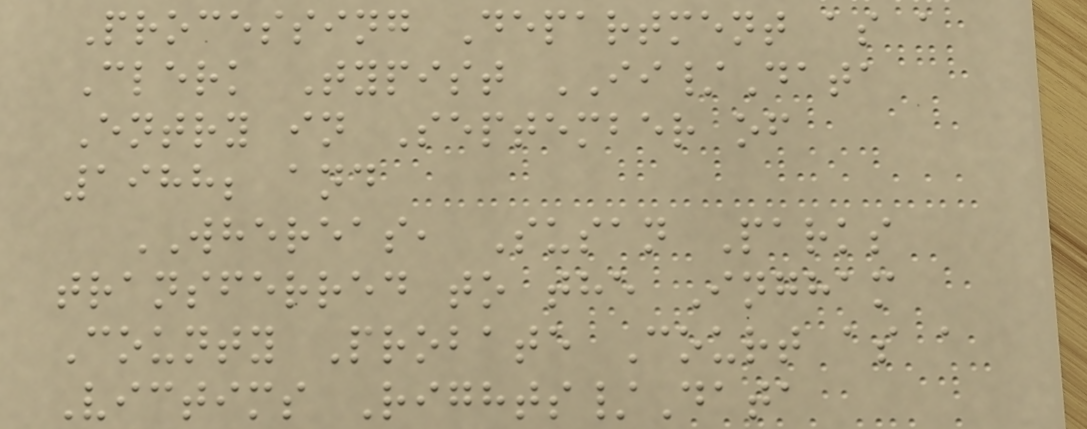Processing Department as a
Clerk Typist II/Data
Entry in September of
1988; and
WHEREAS, Susan Parks
transferred to the Ingham
County Probate Court as a
Victims Rights/Data
